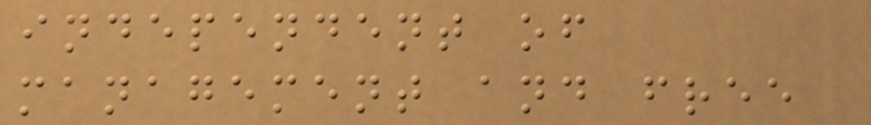independent of
management and free
